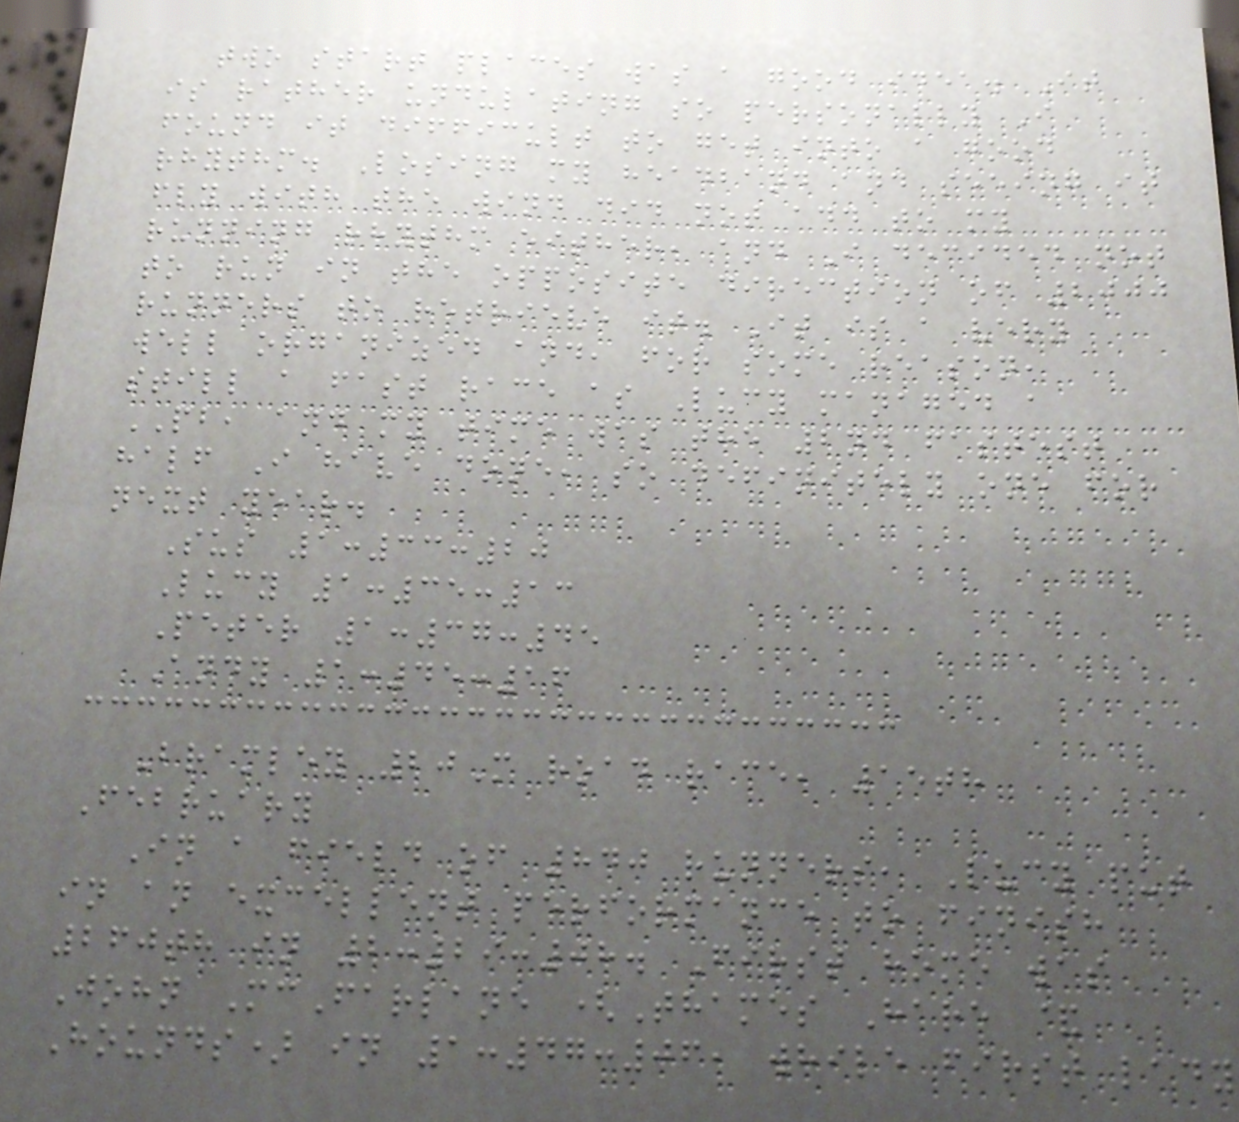two start places was a good idea. It
is rather undulating so personally I
found it difficult to get into a good
rhythm. Losing my headband and seeing it
fly with the wind did not add to my
running rhythm either, and I decided not
to run in the opposite direction of 2000
runners to retrieve it. It is a very
well organized and, for some reason,
still a fast race as Lucy managed a
PB, and my time was the 2nd fastest
half I have done, so definitely one for
next year.
Sus 1:33:20
Lucy 1:35:13
Peter 1:37:45
Andy 1:45:16
Bramley 20M road race, 15th
February
In a field of 840 runners, Lucy put
in an excellent performance to finish
260th in 2:29:08. First home was
John McFarlane (Thames Hare &
Hounds) in 1:47:06, while first lady
